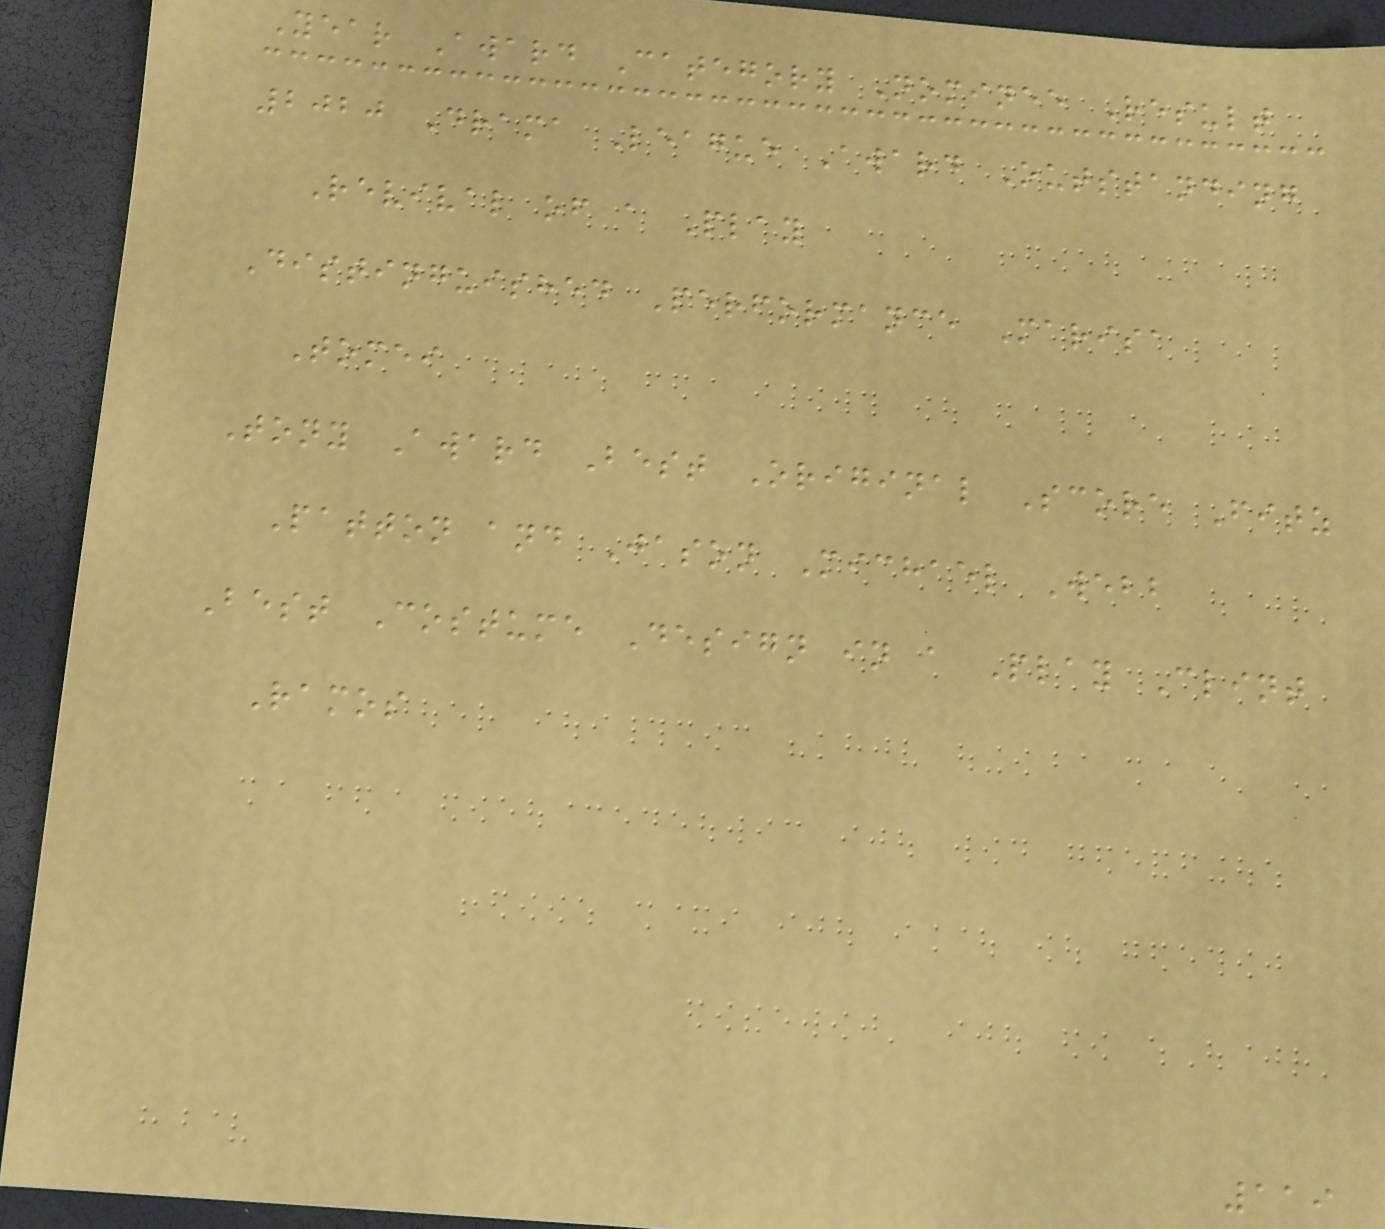Year Award Category Nominee Result
2020 Drama League Award Outstanding
Revival of a Play
Distinguished Performance Marisa
Tomei
Tony Award Best Original Score Fitz
Patton and Jason Michael Webb
Best Costume Design in a Play Clint
Ramos
119
